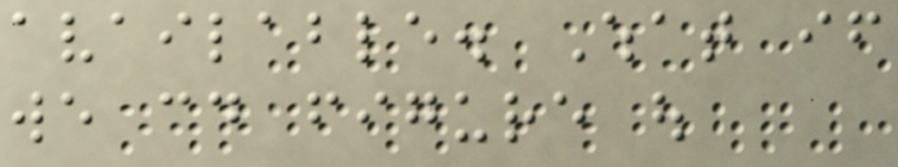available. What if
we could figure out
